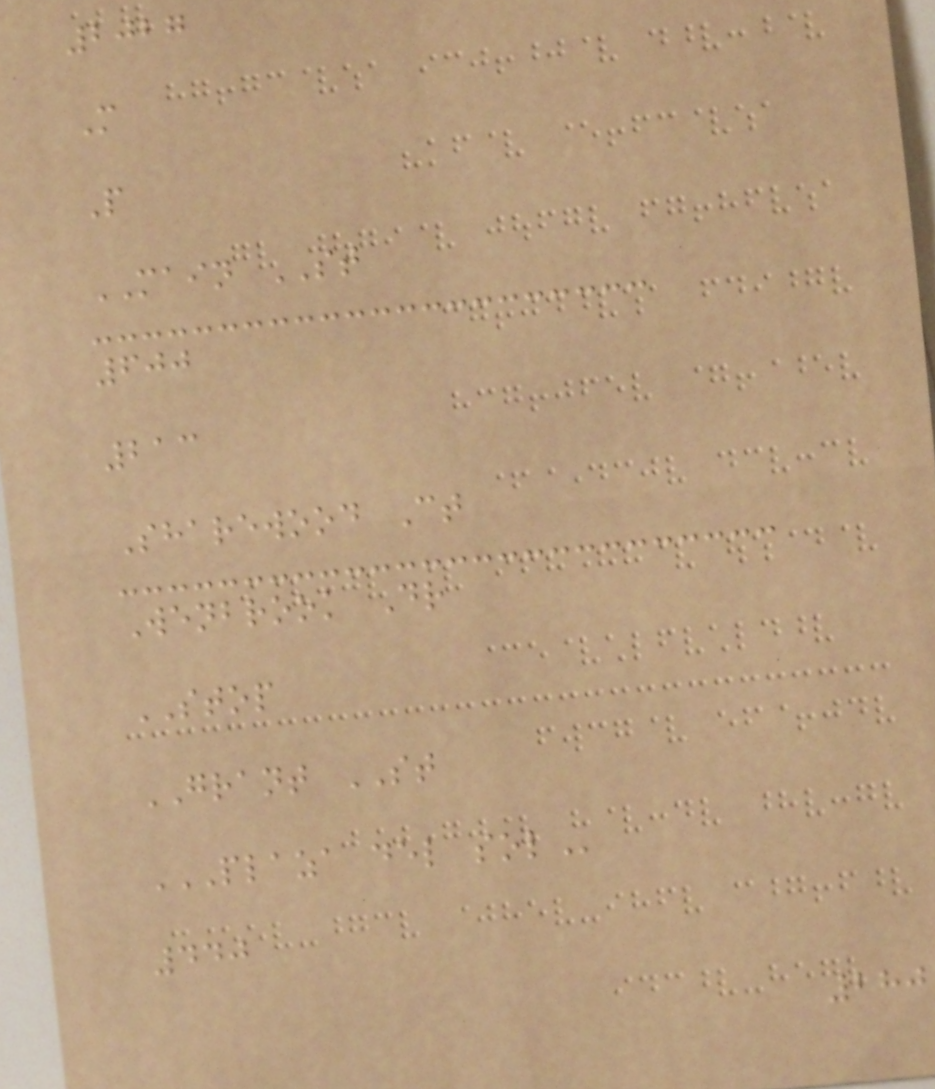2027
M
P
MAIN ST
600
213
Sharewood Ct
Wenbrook Dr
STOP
GRANT ST
PLAZA DEL SOL
440
280
